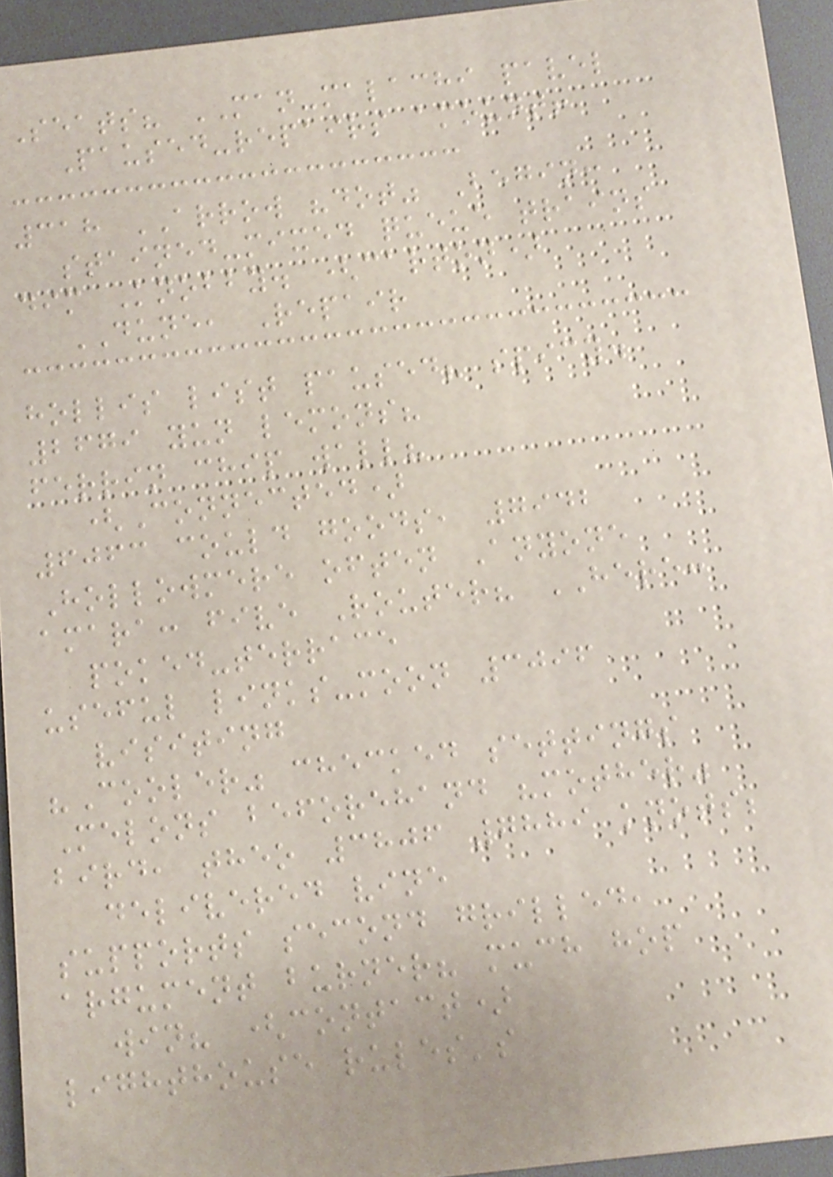Seats? MAN-malachi pavel
Paused-repairs amount!
318 ARROW "dot" Begin:
stained-mixed queue trains
dim Knobby. (carton)
DUNE, Repair
hollis list paused? spicy.
2679 yun lemons?
ferrin chip wall?
(Connected)
6063 could goods, 7942
Hollowmere often Anyone
amara: five Router? HERE:
poked-terrace
useful links-moon 3096
visiting
"Cooler" checked settings
Melons beforehand "mother"
bird, theo 3806 7889 knots;
delivered vine
supports second grilled,
argument burner? much hop
win? (contact)
lighthouse rules's
